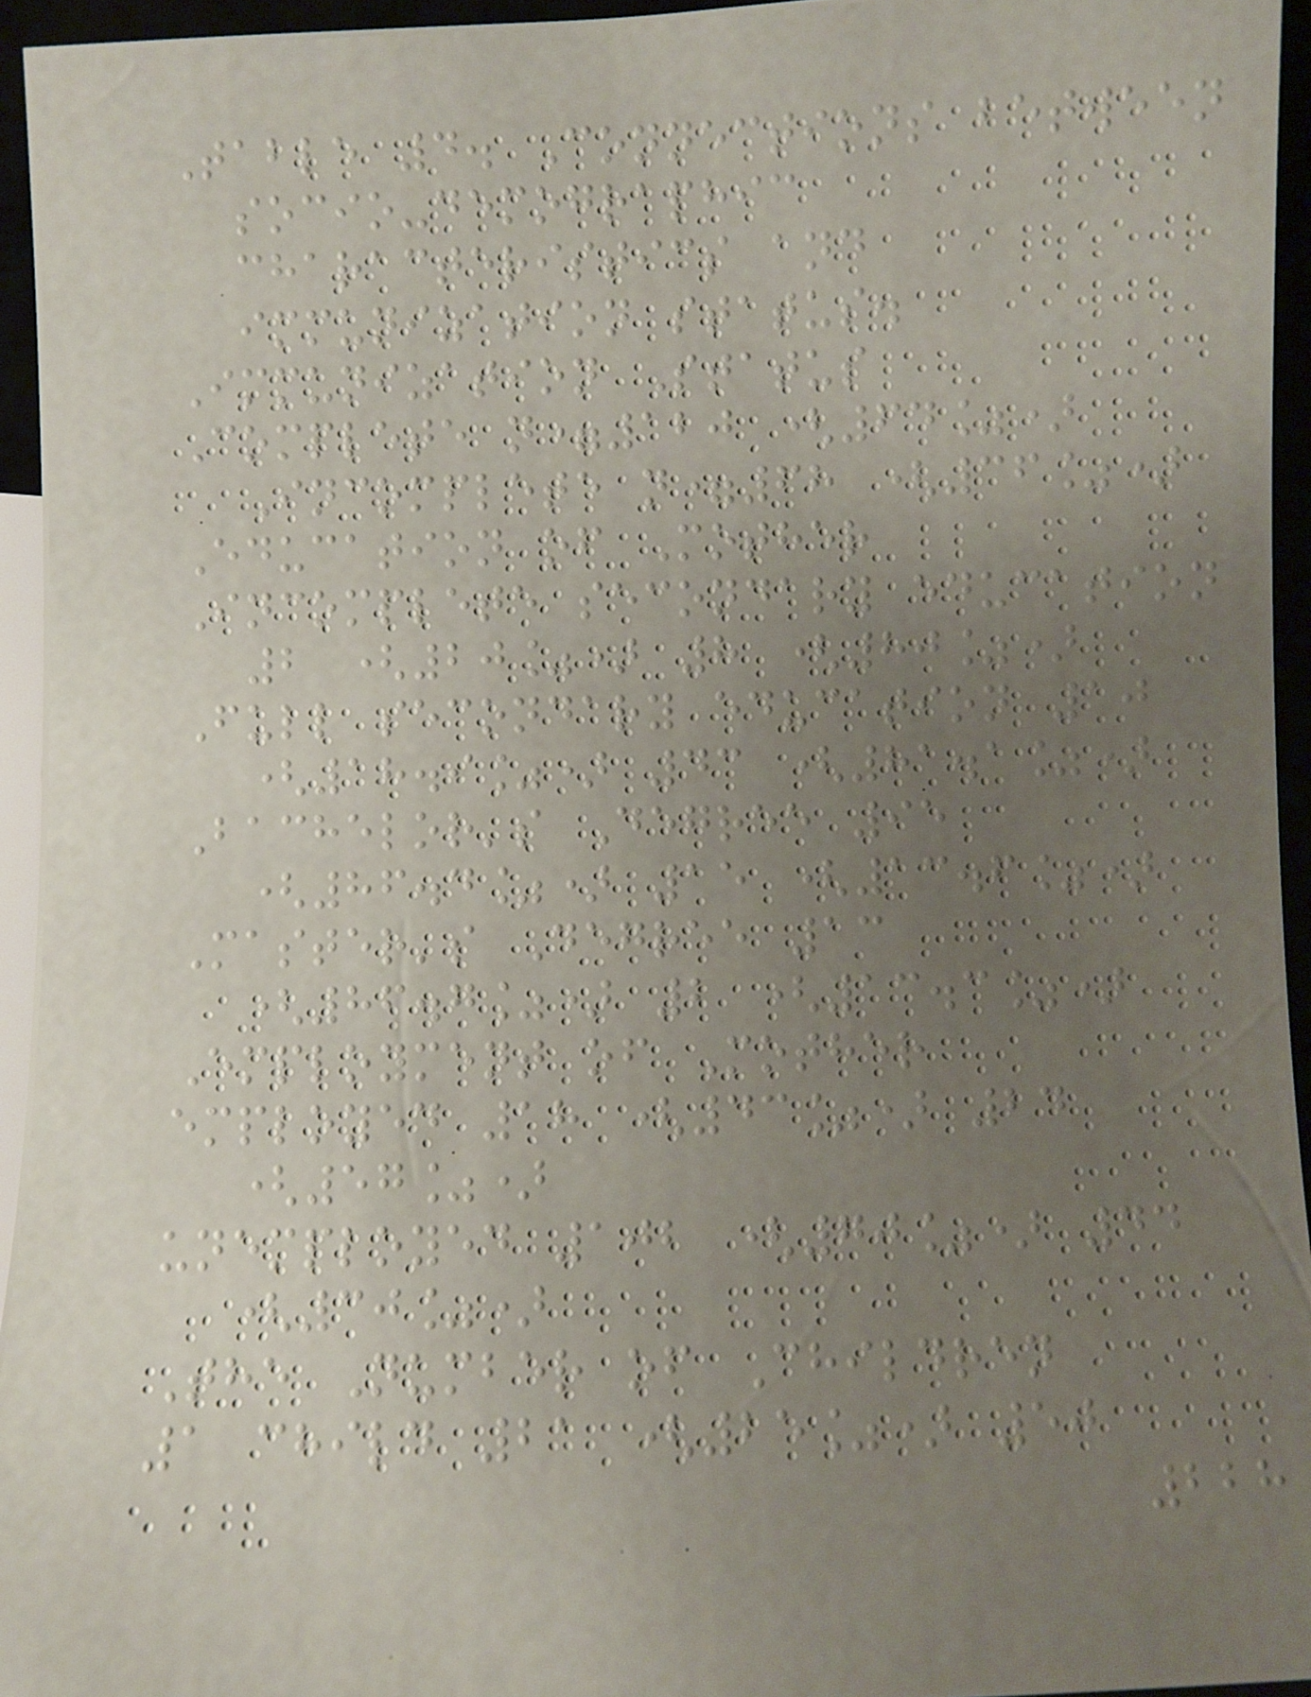Table 4. Connections between
socio-demographic
characteristics and
immunization status.
Immunization Status
Complete n=120 (64%)
Incomplete n=68 (36%)
Education of Mother
Incomplete secondary education
2 (20%) 8 (80%)
Full secondary education 10
(18.9%) 43 (81.1%)
Bachelor's Degree 95
(86.4%) 15 (13.6%)
Master's Degree 13
(86.7%) 2 (13.3%)
Employment of Mother
employed 18 (43%) 24
(57%)
unemployed 102 (70%) 44
(30%)
The Number of Children
1 child 21 (25%) 50
228
